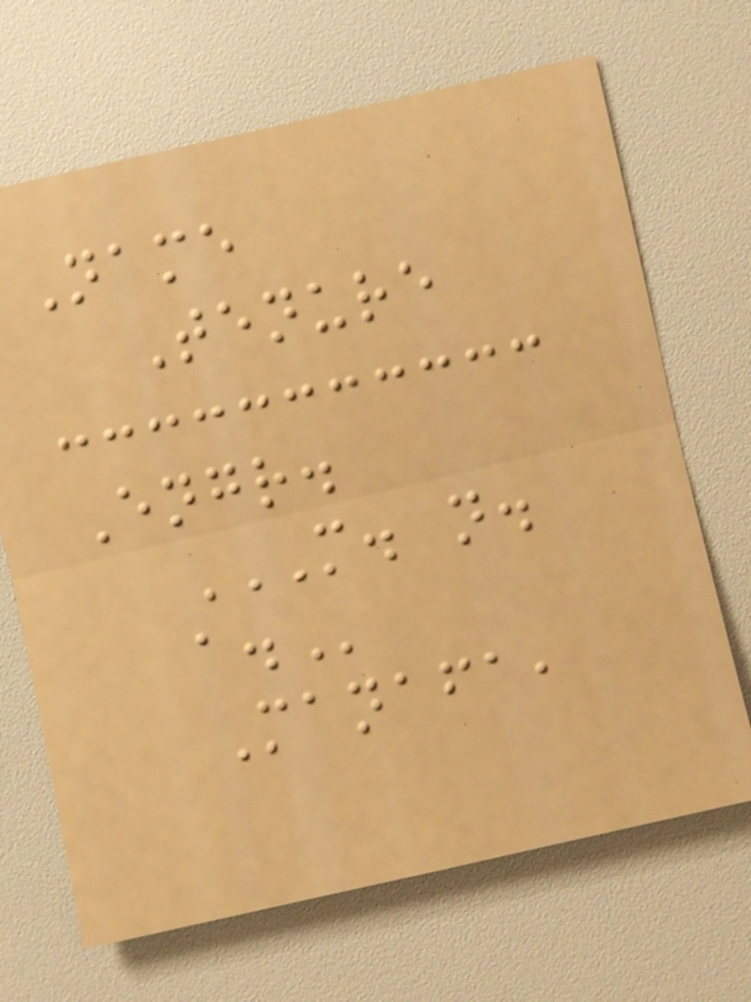Name
Tenure
Engr.
M. N.
A.
Manafa,
